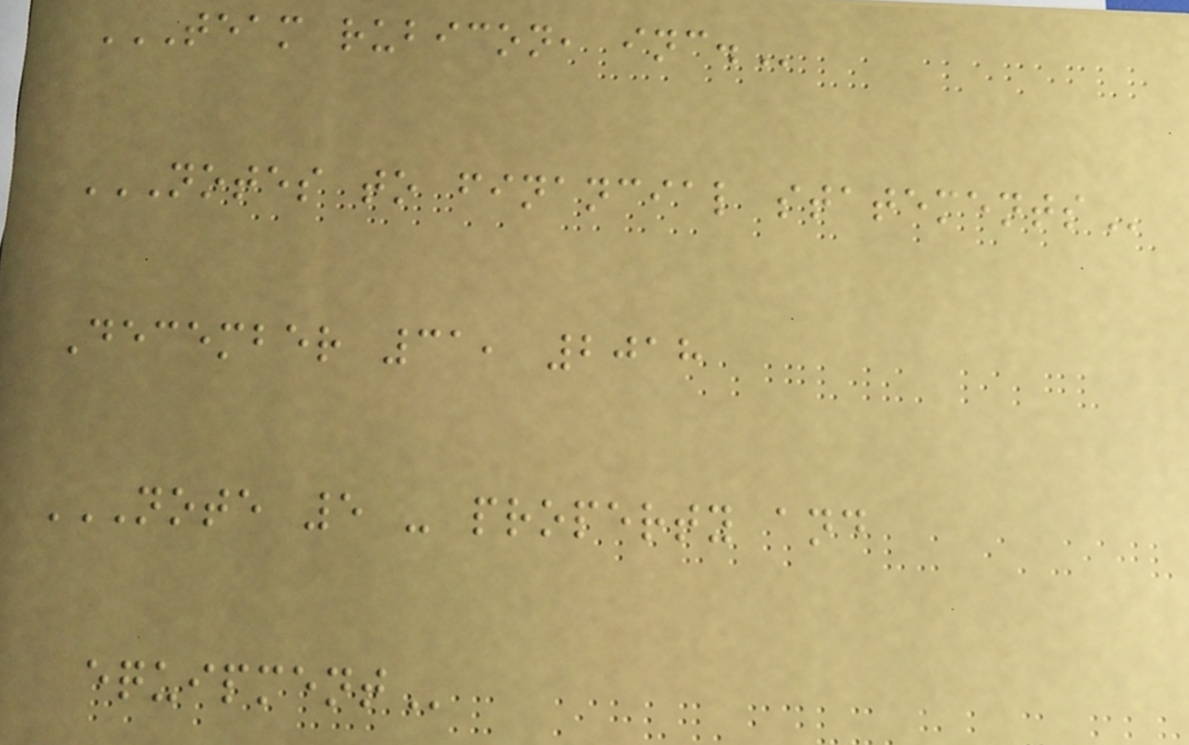TEAM RUBICON, INC.
NOTES TO FINANCIAL STATEMENTS
December 31, 2018
NOTE 5 - PROPERTY AND
EQUIPMENT
